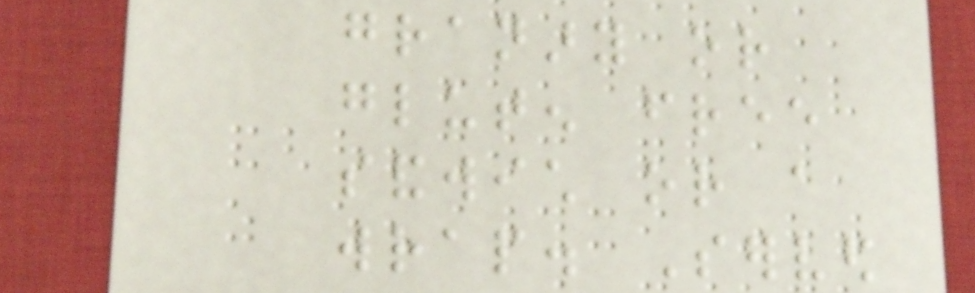granary or
gluten free
sandwich or a
wrap. Served
